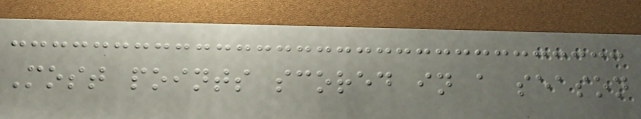Most points scored in a season
